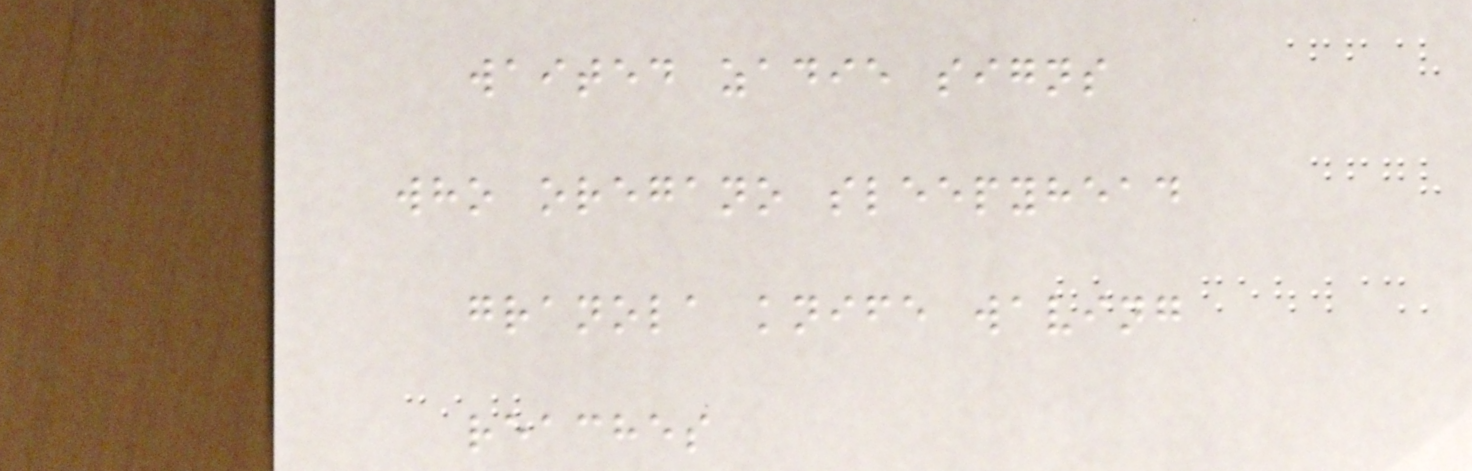waited zadie signs
who oregano sleepyhead
granola knife waving
reaches
